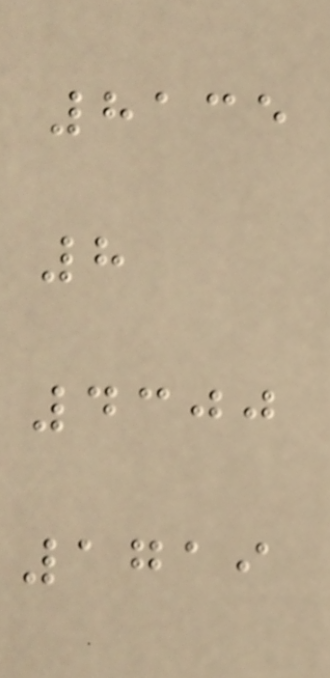8135
8
4300
1719
